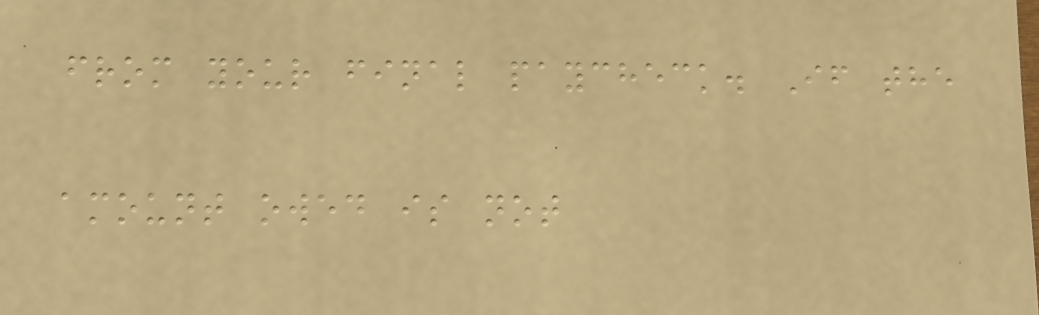from your final paycheck. If the
amount owed is not
